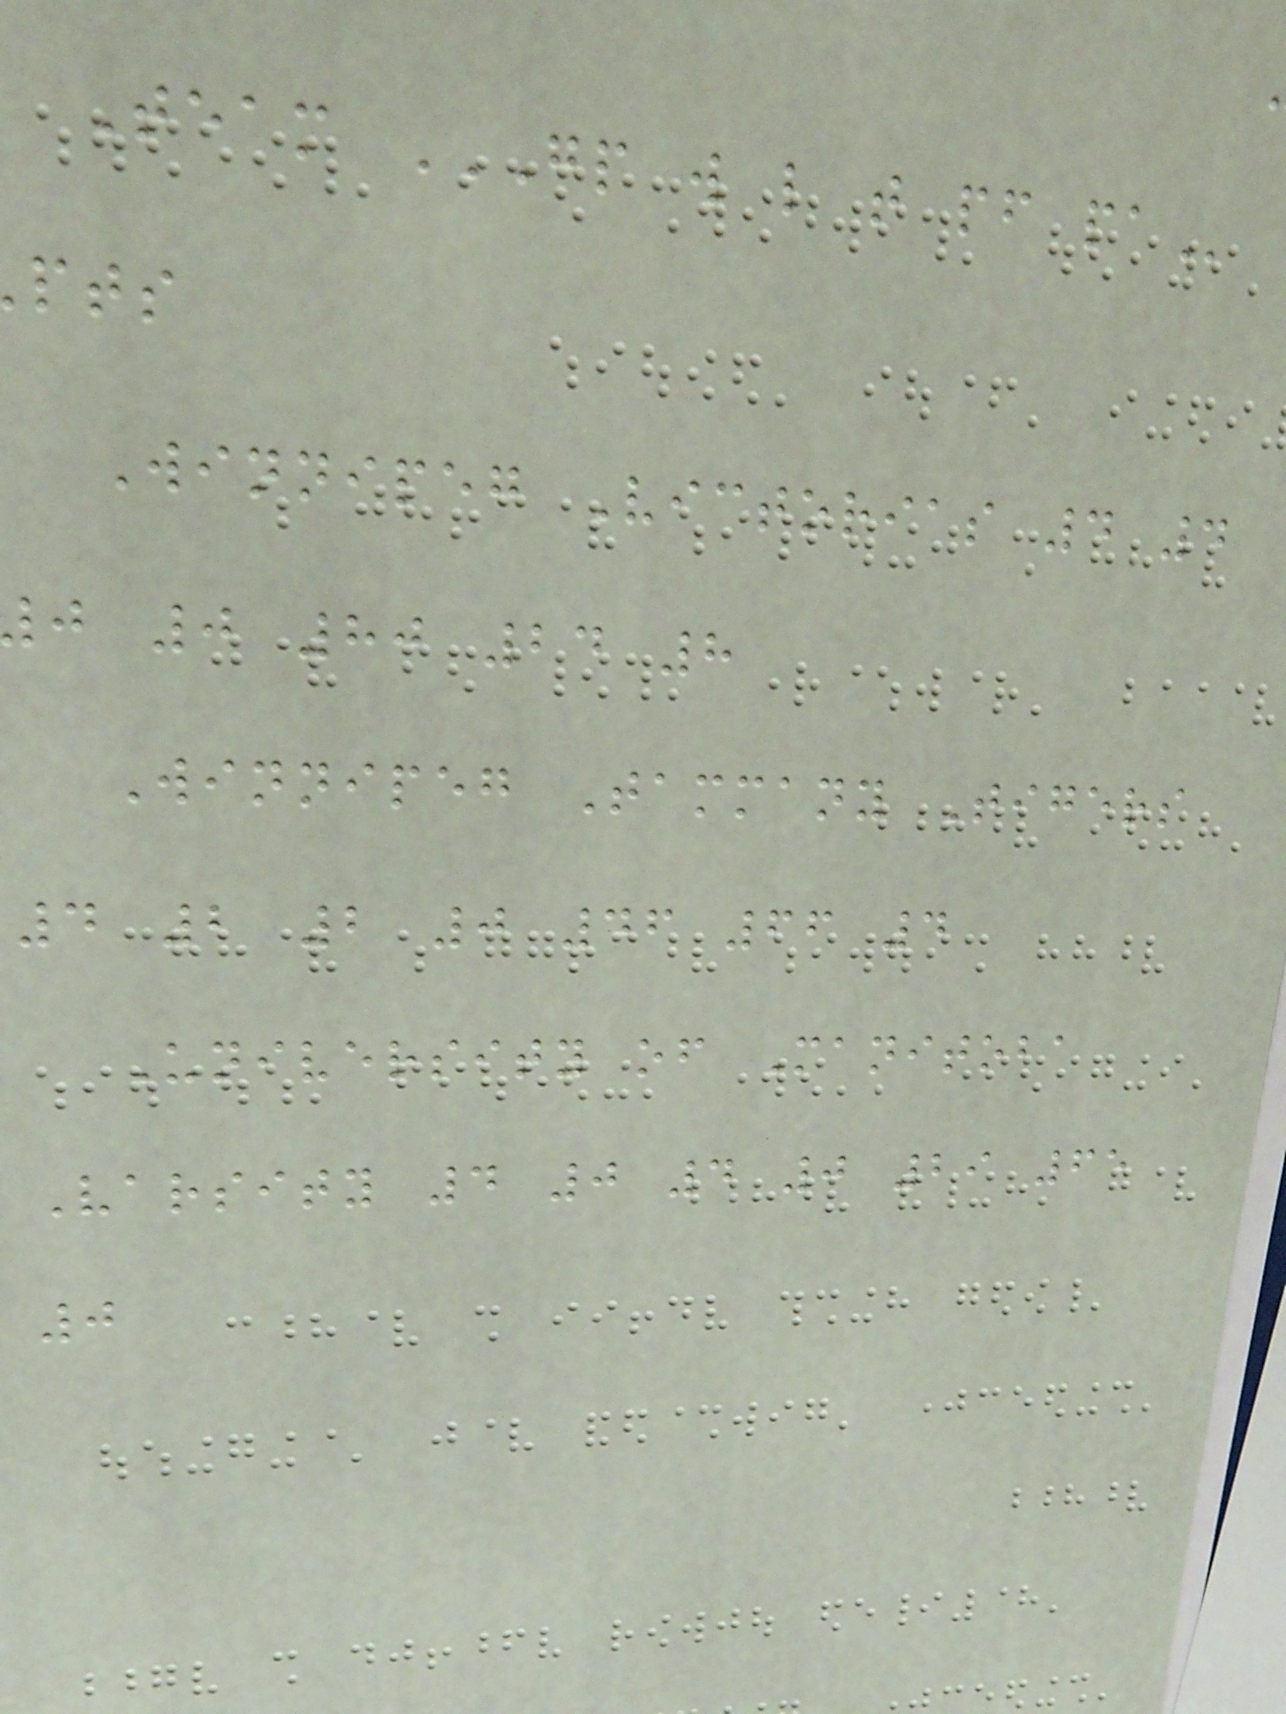Team GP W L T PF PA
Winnipeg Victorias 4 4
j 0 80 24 8
Winnipeg Tammany Tigers
4 2 2 0 46 66 4
University of Manitoba
Varsity 4 0 4 0 29 65
0
